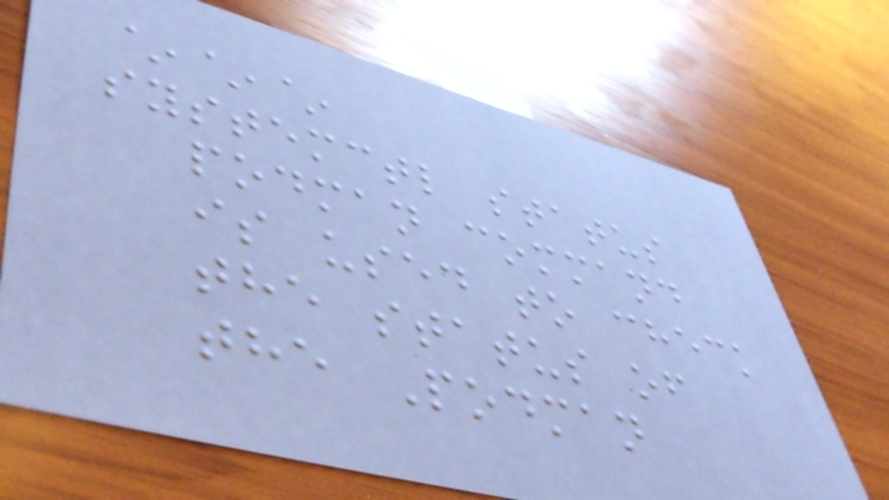~~~
systemctl status
podman command
is used to check
the status of
the Podman
